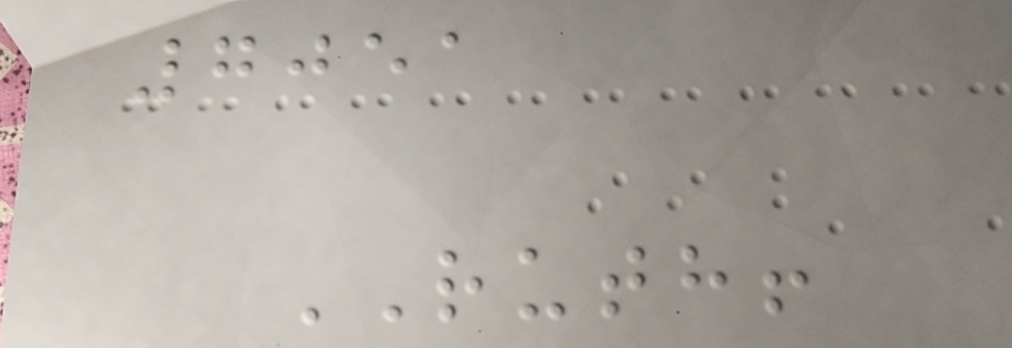7051
RUTH!
